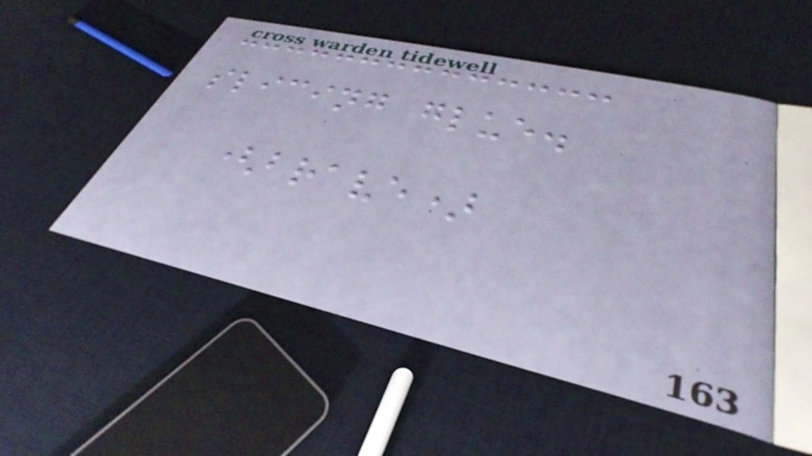slicing glue.
(brave)
